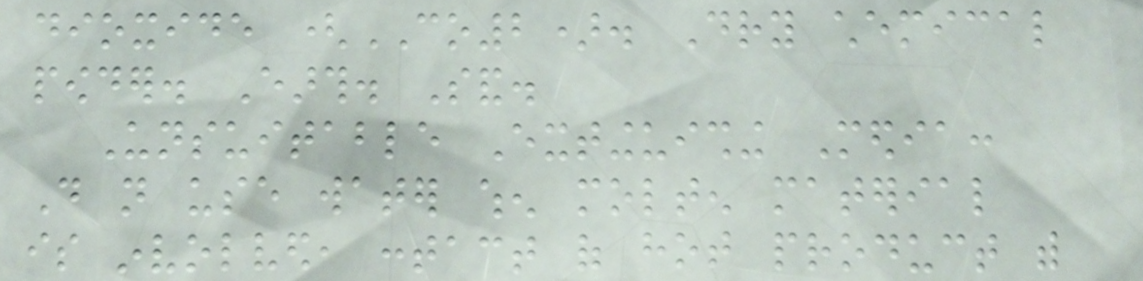dioxide (CO2). Dry chemical
powder. Earth. Sand.
Unsuitable Extinguishing Media:
Do not use water when molten material
is involved, contact of hot product with
